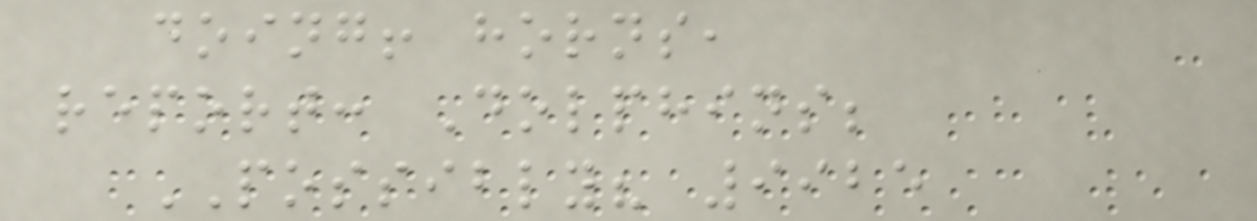doing! horns,
report: Dolphins;
POSSIBLY? 9925
